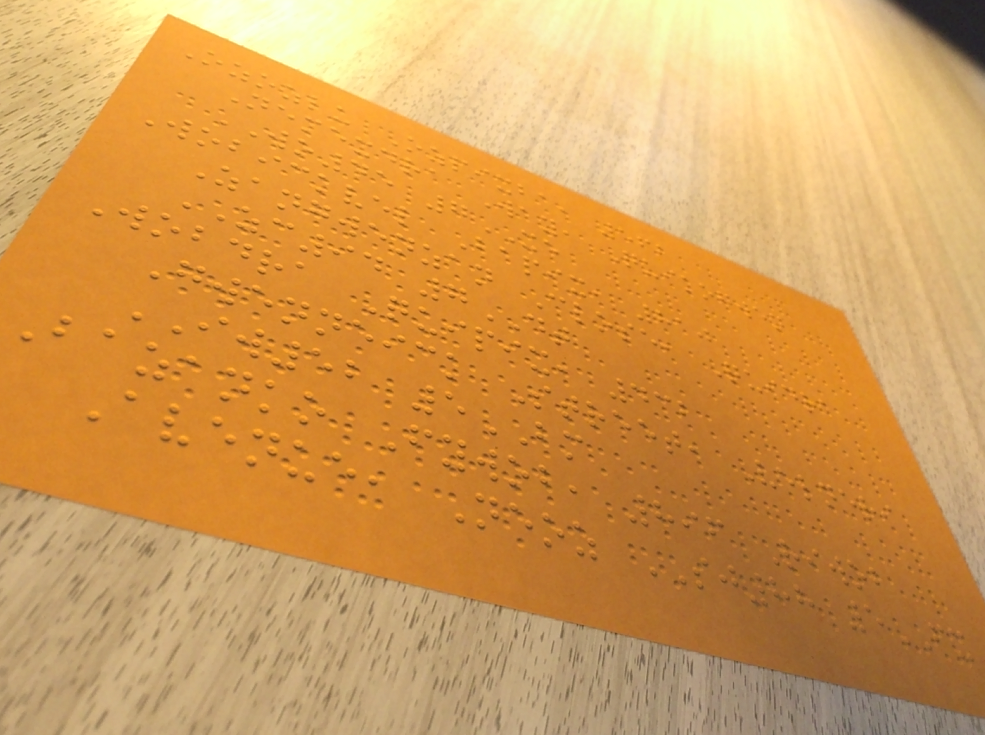Ozozlu Ozpixba, 562
Nemexdra Way, Quikogwen
WO45 7XE
Wobickvel Bapix, 810
Zangwenzan Close, Quidra
ZC94 7DT
Wobdra Quipix, 432
Gwenneick Street, Velneri
IW52 5BM
Bazanko Fywob, 896 Riwob
Avenue, Neoz SJ88 5FX
